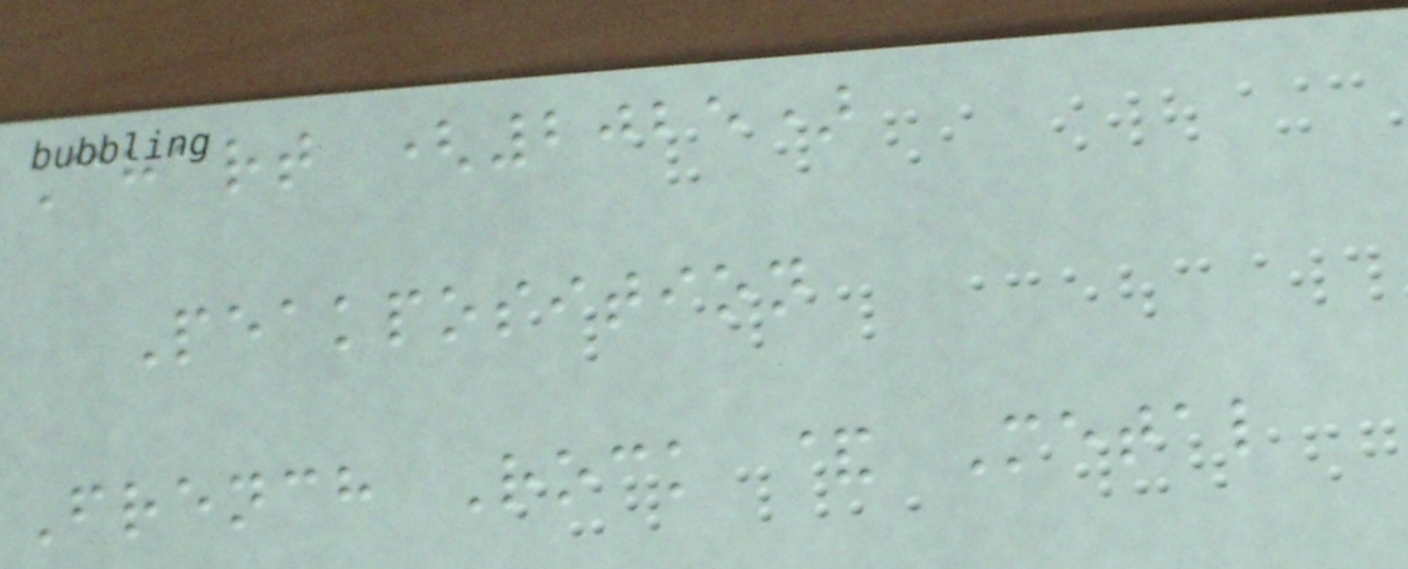Chart (2025)
Peakposition
French Rock & Metal
